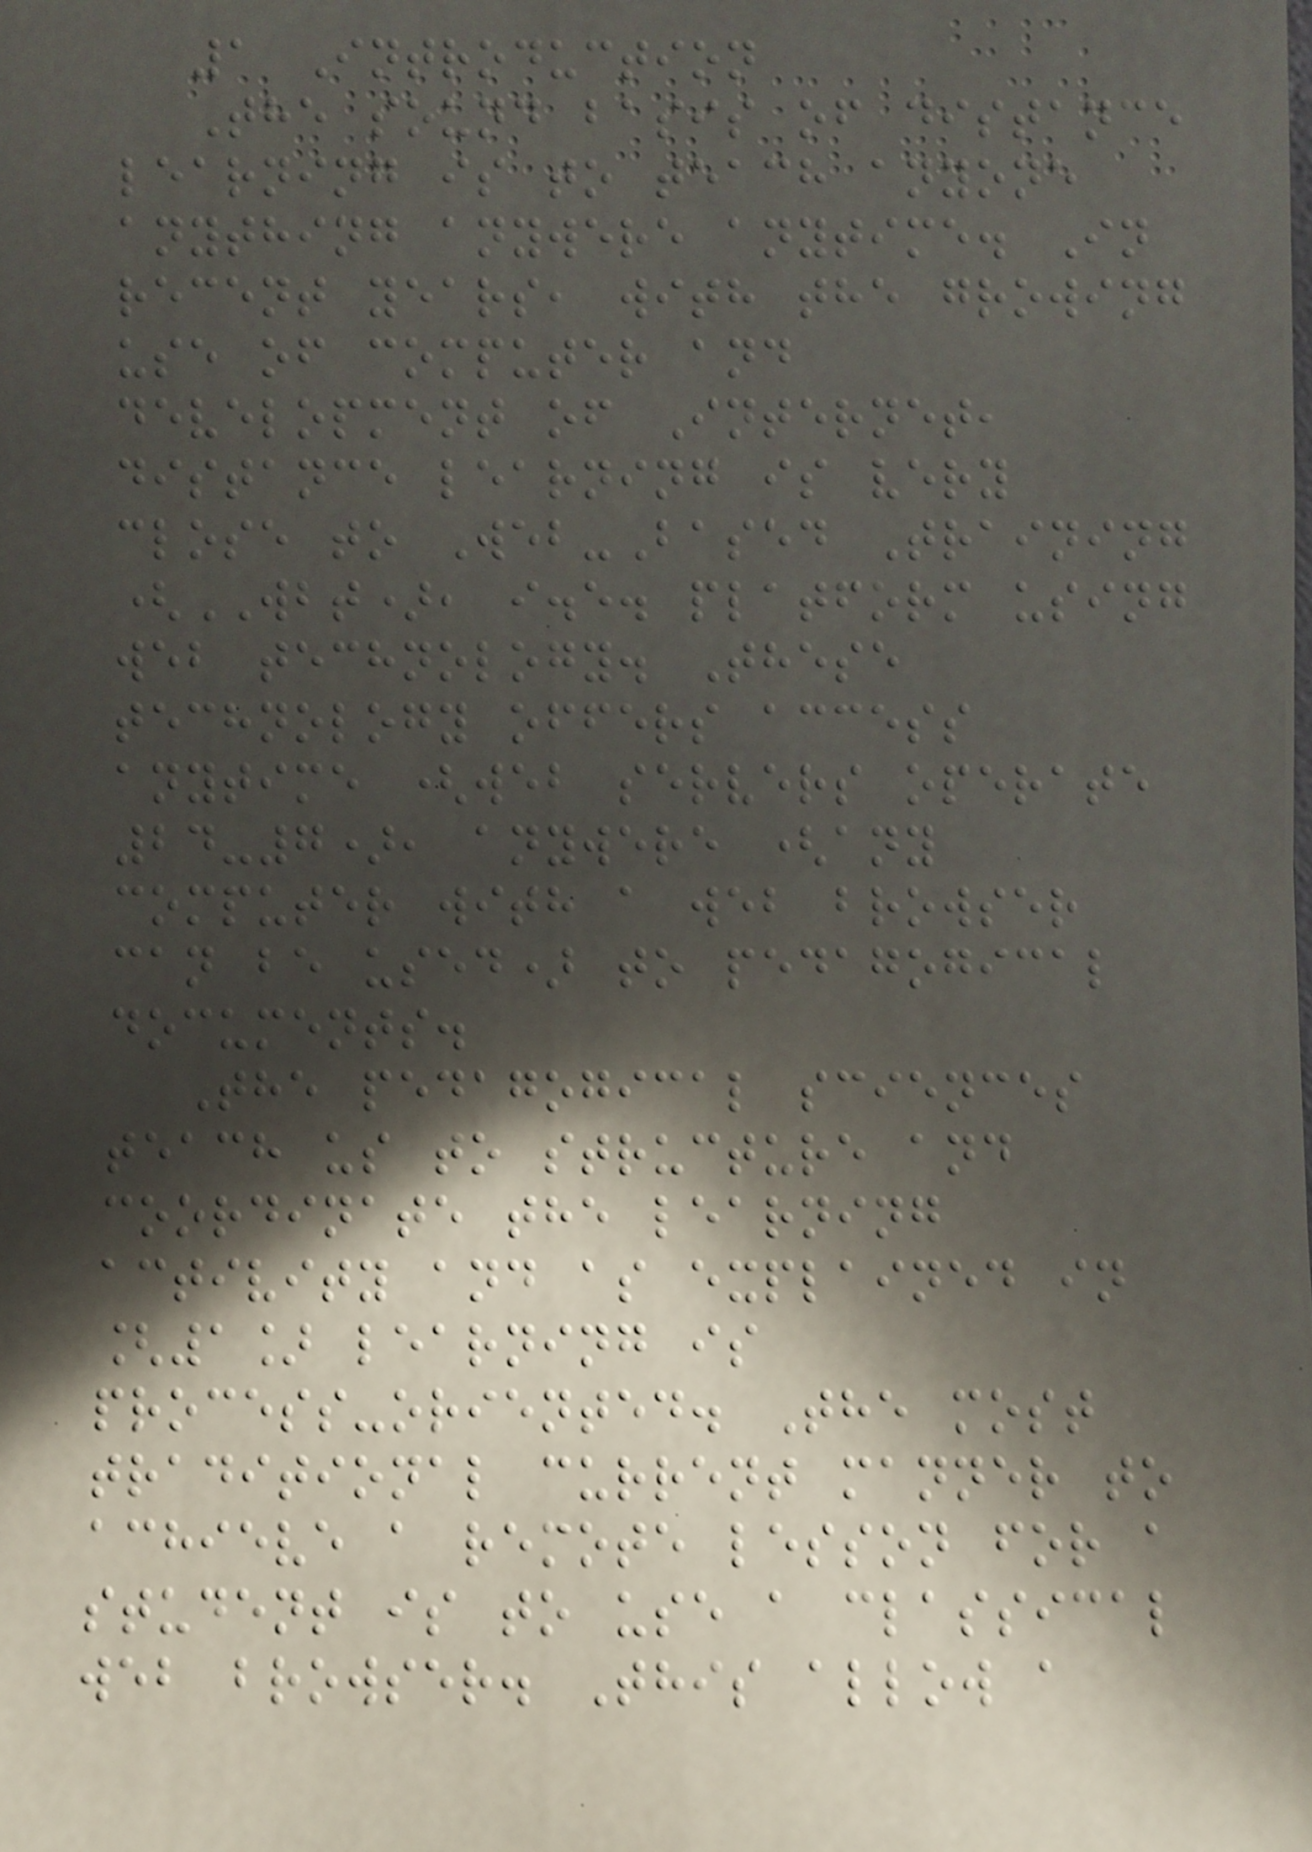1 Introduction
The sound basis of distance
learning is to teach anyone
anything anywere anytime. In
recent years, with the growing
use of computer and
development of Internet,
distance learning is very
close to Web-Based Training
(WBT), i.e. platform using
web technology. These
technology offers access
anytime (web servers operate
24-7), anywere (any
computer with a web browser
can be used) to pedagogical
documents.
The pedagogical sciences
teach us to structure and
coordinate the learning
activity and as explained in
[1] learning is
process-oriented. The most
traditional current manner to
achieve a remote lesson for a
student is to use a classical
web browser. This allow a
